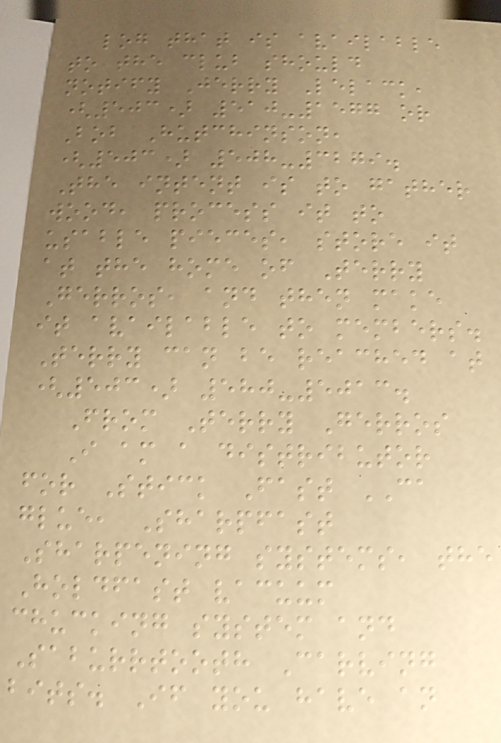log that is available
to the club should
notify Jerry Lelack,
(503) 510-1577 or
Bob Hutchinson,
(503) 508-3279.
The intent is to gather
wood, process it to
usable pieces, store it
at the home of Terry
Gerros, and then make
it available to members.
Terry can be reached at
(503) 580-5013.
From Terry Gerros
I am a distributor
for Stick Fast CA
glue, Sharpfast
Sharpening systems, the
Holdfast vacuum
chucking system and
Saburrtooth Carving
bits. If you have an
